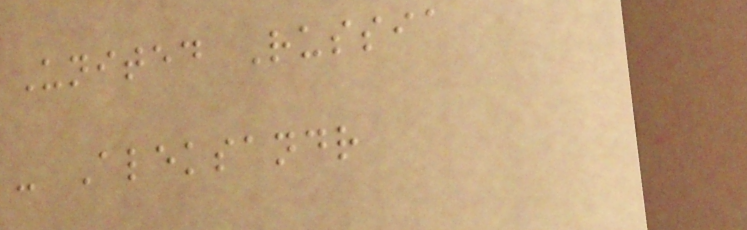United Russia
- Aleksandr
